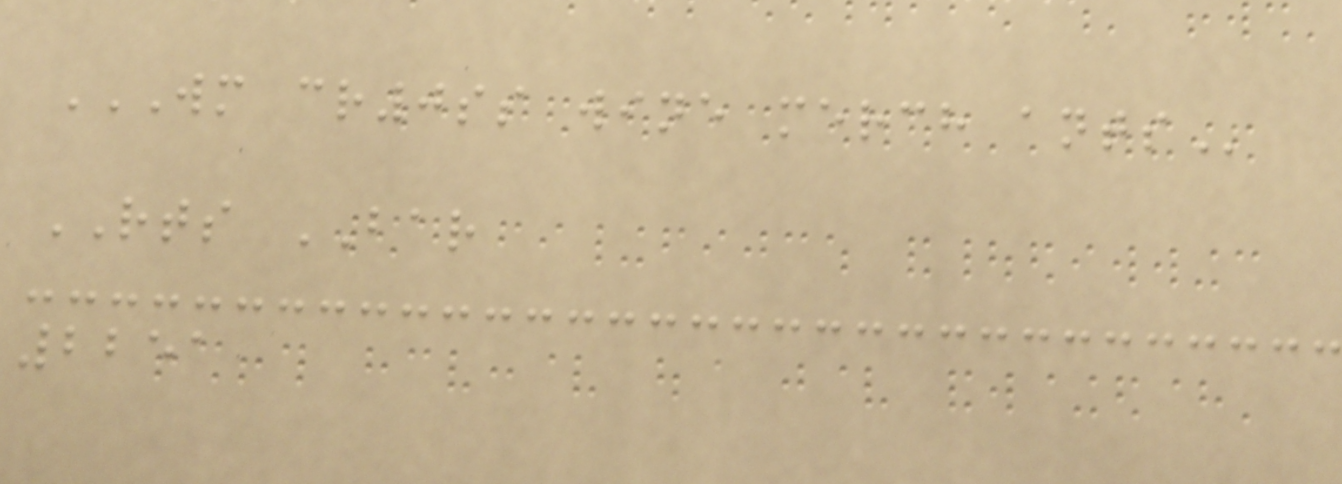WM CR0SS WINE MERCH ANTS
RTS BAR
2251
